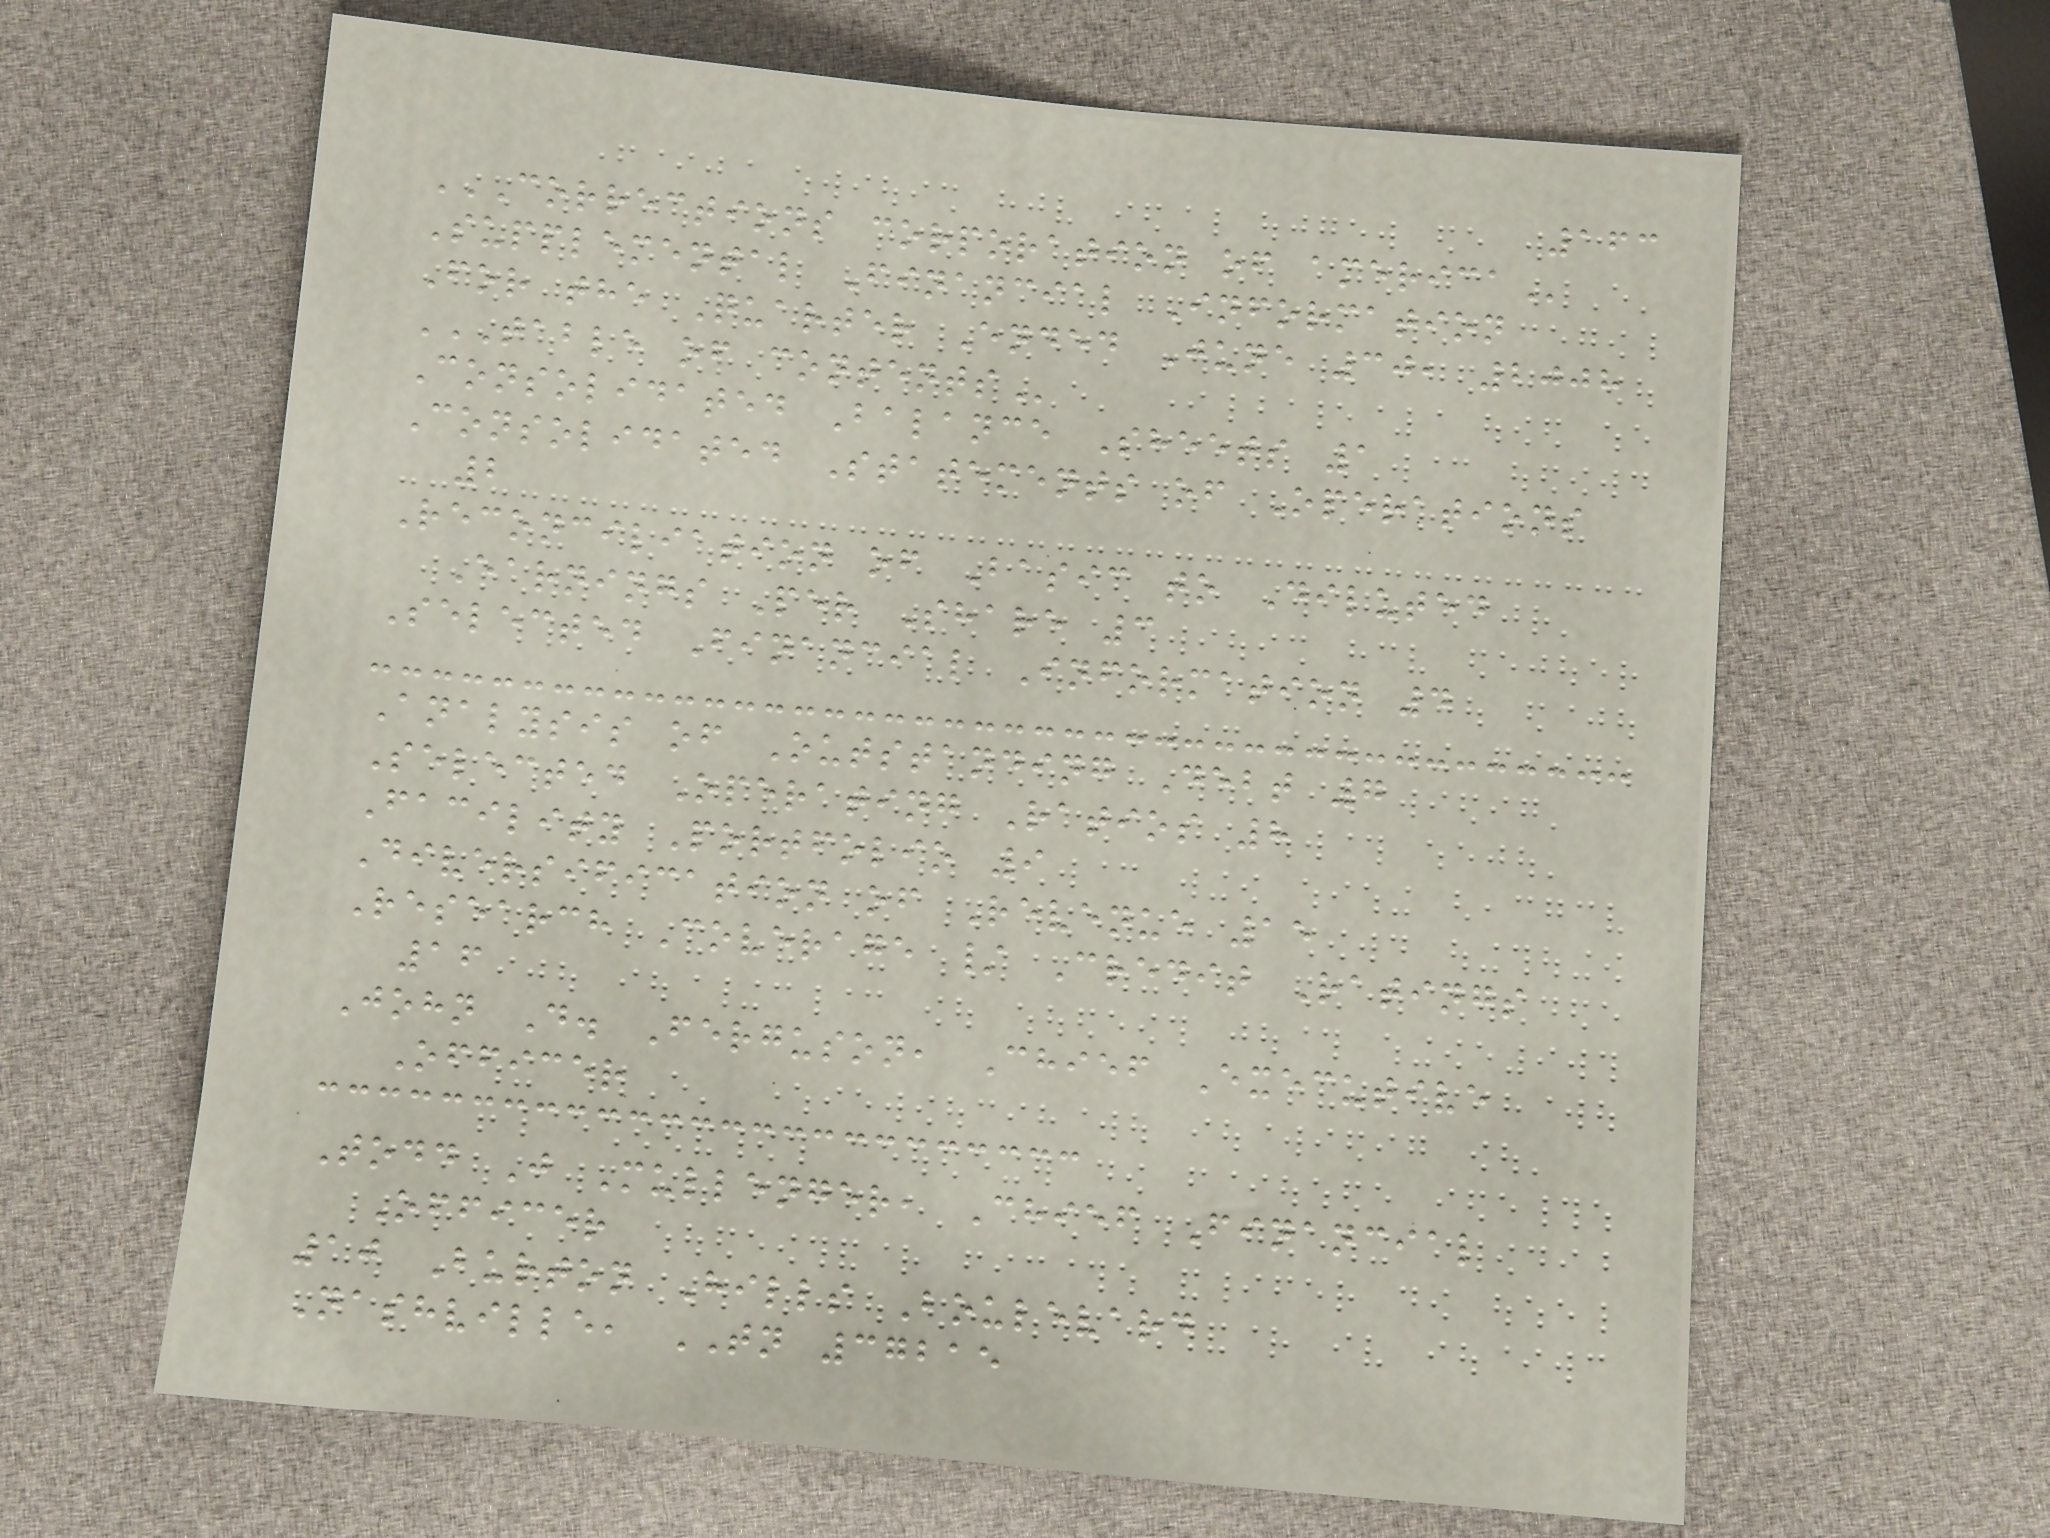163
CORRECTIONS CORPORATION OF AMERICA
Supplemental Financial Information
For the Quarter Ended June 30, 2008
TABLE OF CONTENTS
Consolidated Balance Sheets 1
Consolidated Statements of Operations
2
Reconciliation of Basic to Diluted
Earnings Per Share 3
Selected Financial Information 4
Analysis of Outstanding Debt 7
Selected Operating Ratios 8
Facility Portfolio 9
Diversification of Revenue 15
Research Coverage / Credit Ratings
16
John D. Ferguson, Chief Executive
Officer
Todd J Mullenger, Chief Financial
Officer
10 Burton Hills Boulevard
Nashville, TN 37215
